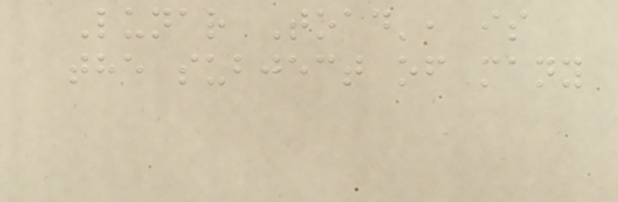Lunar Toad', is
the subject of many
